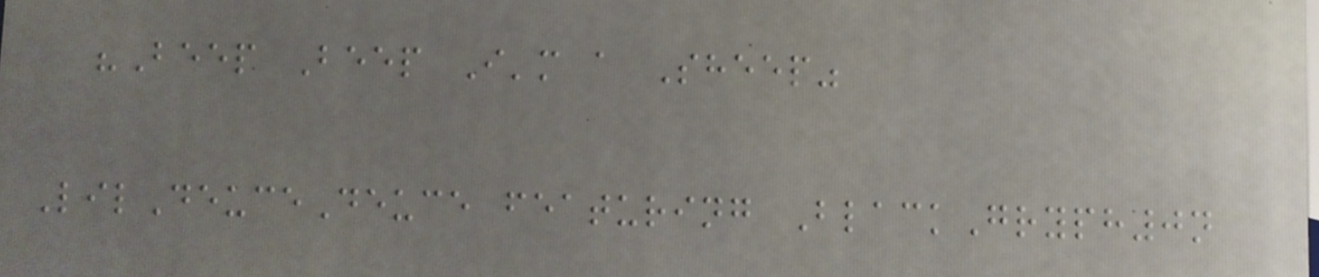"Beep Beep I'm a Sheep"
LilDeuceDeuce featuring BlackGryph0n
